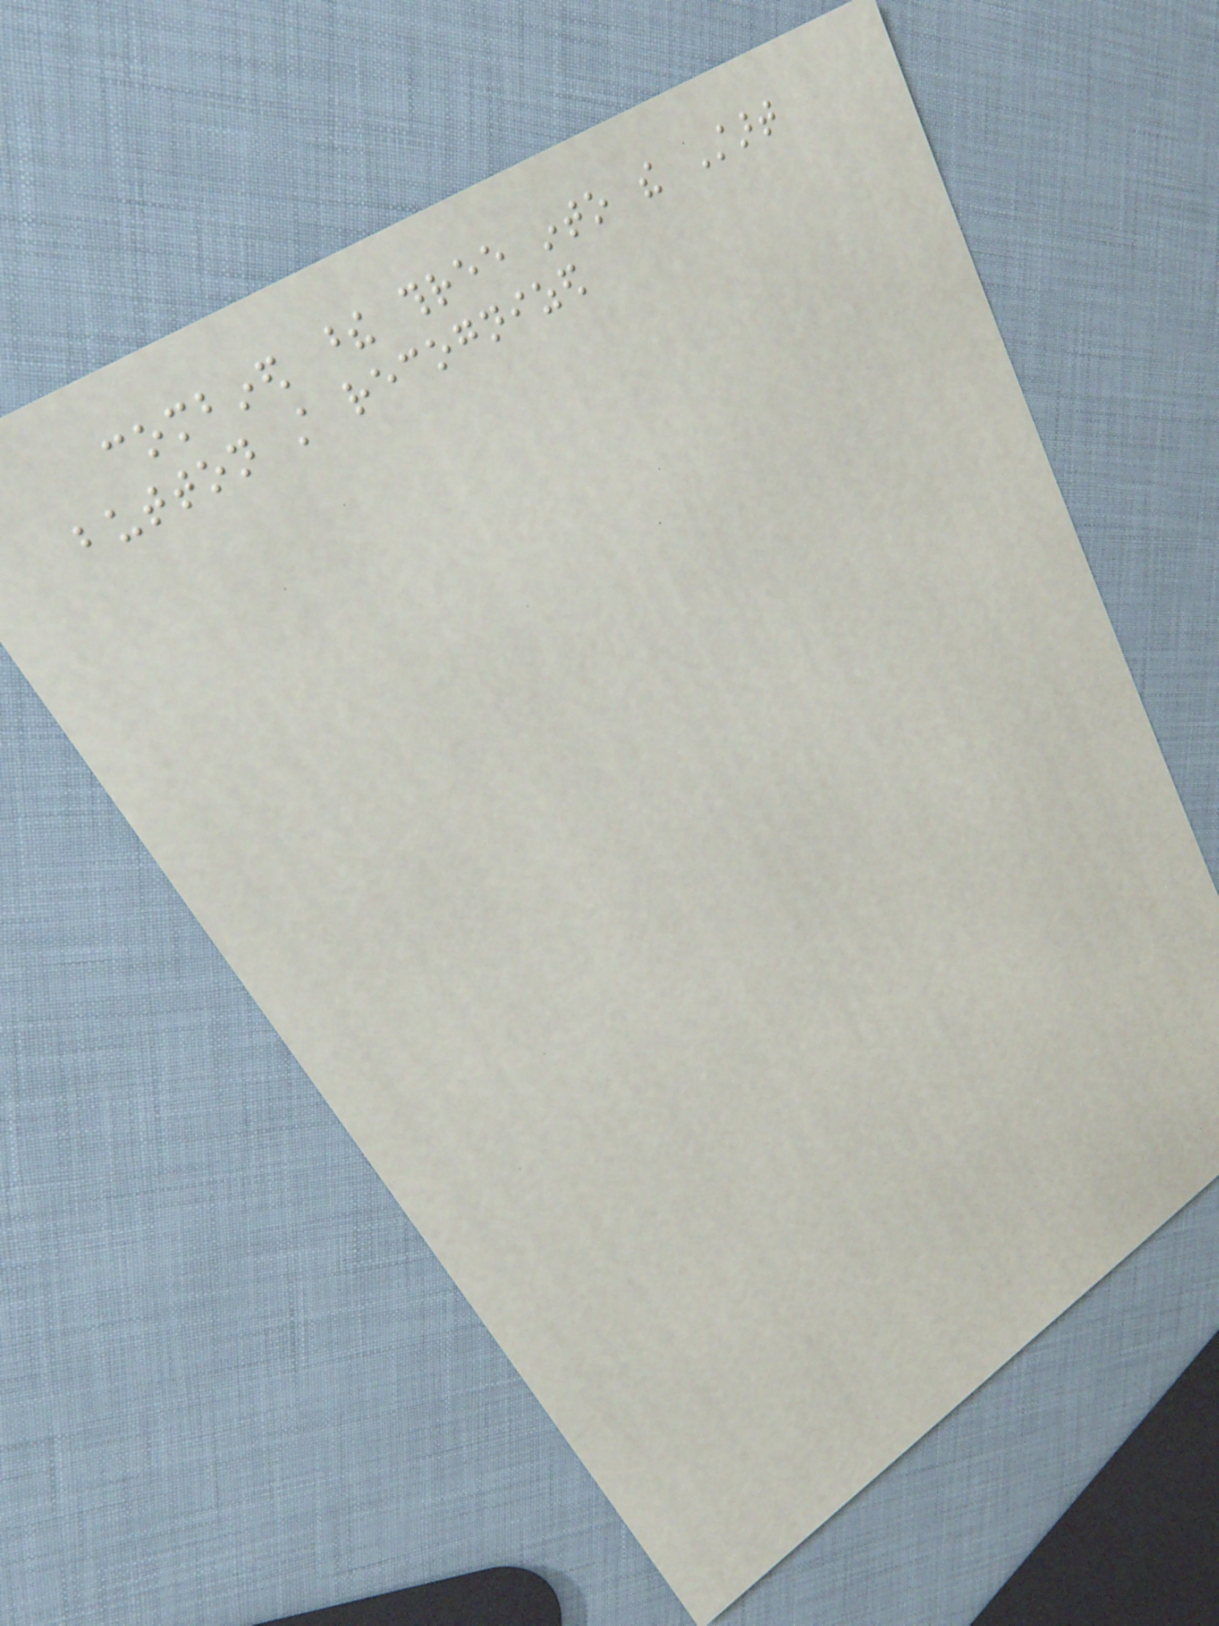combined these three into the Start
button still recognized
